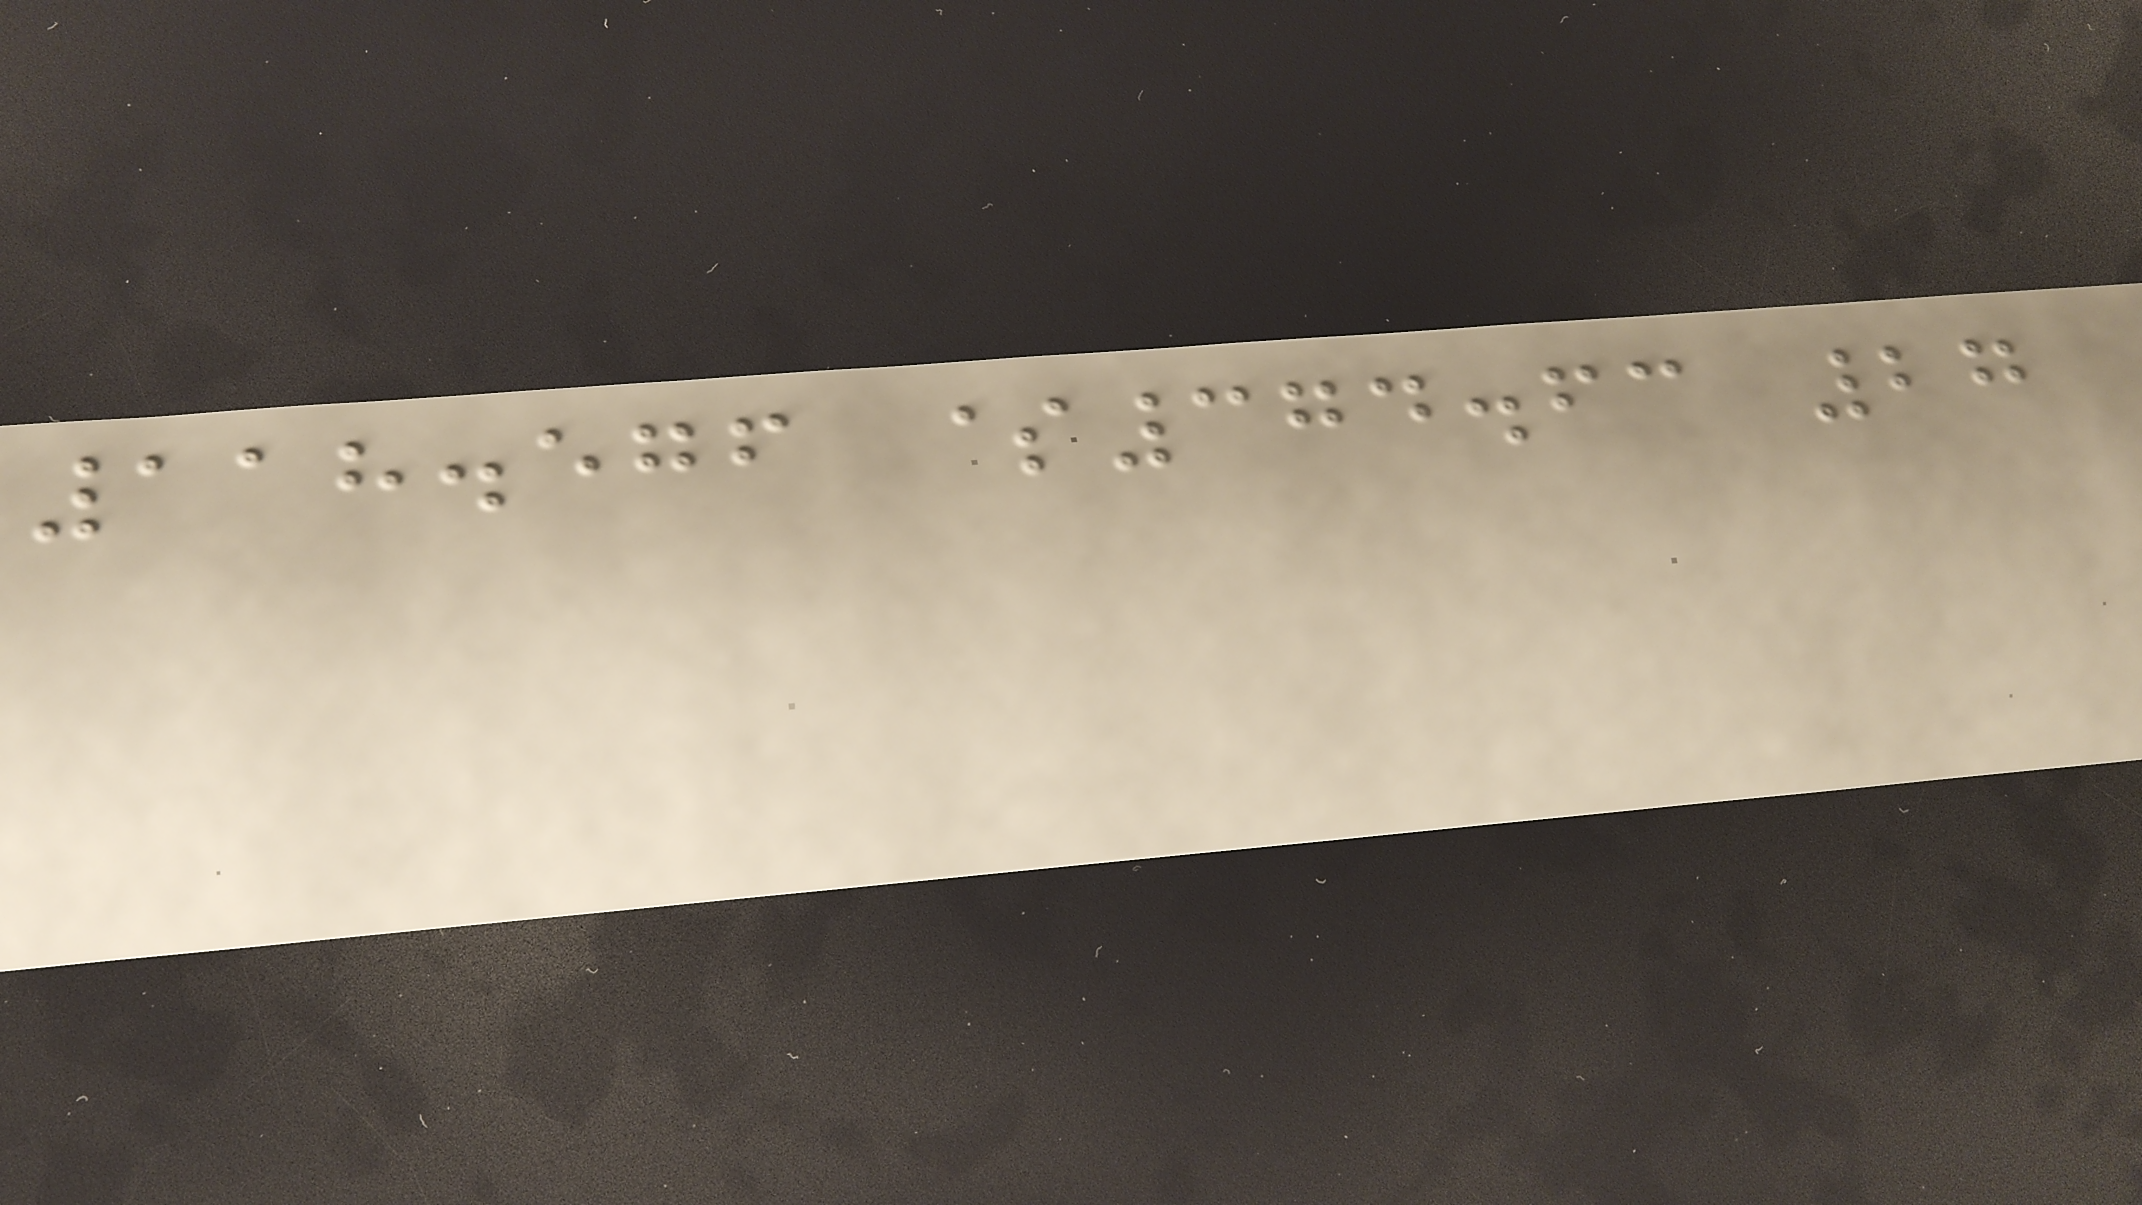118.576 $374.63 27
